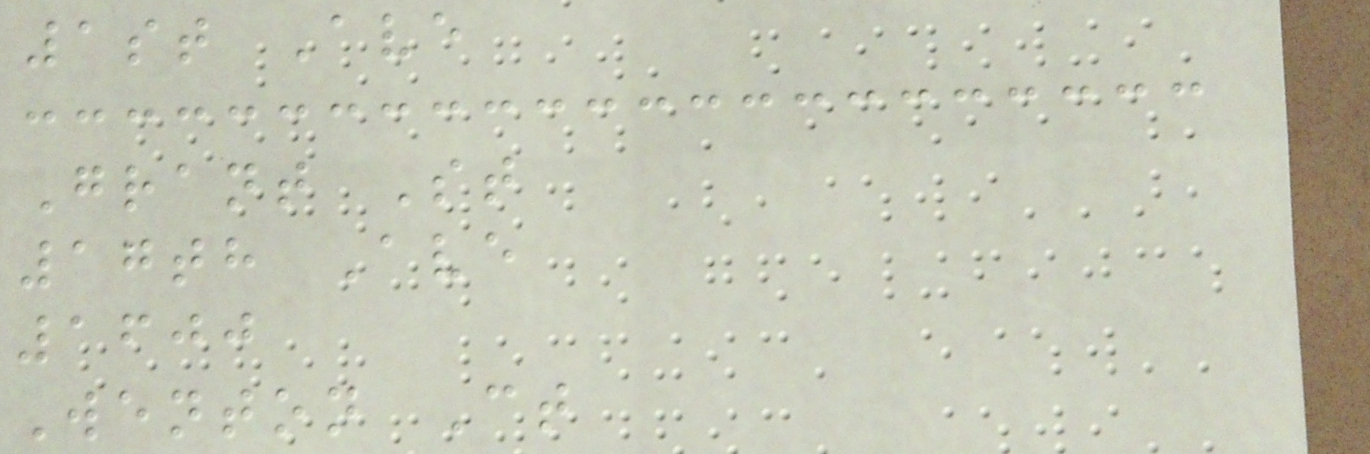1st Ave
Grant St
17th Ave
1600
Wenton Ct
